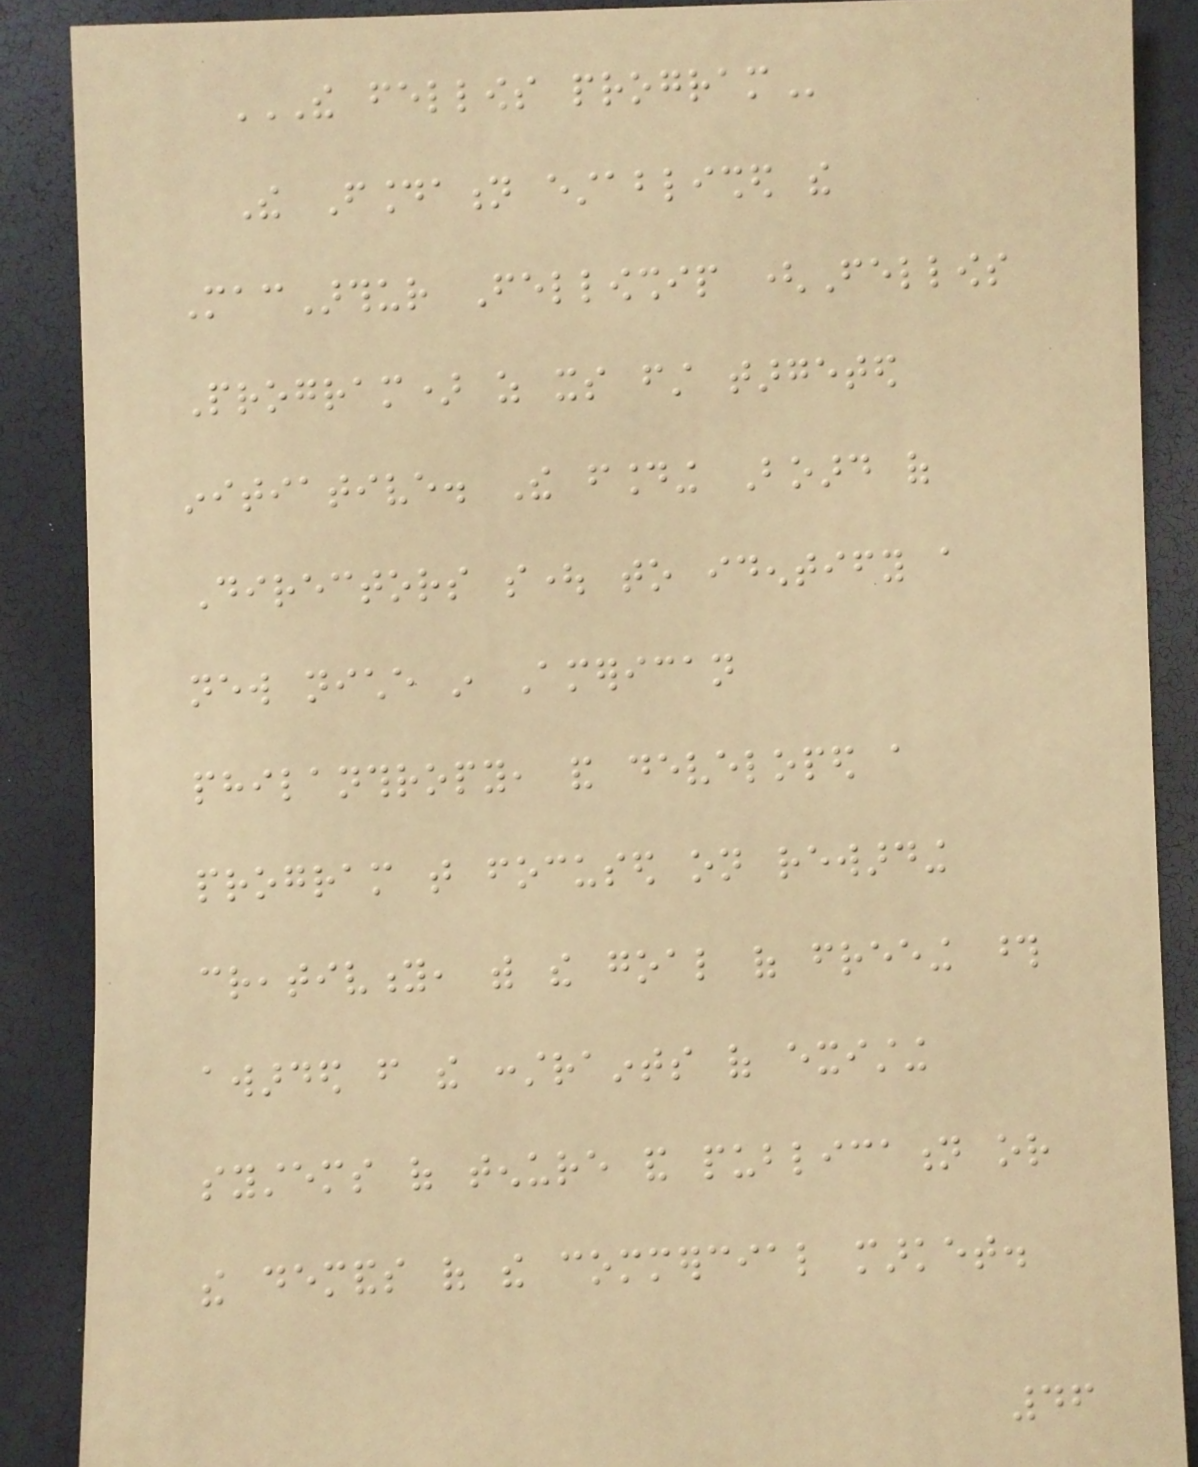THE FELLOWS PROGRAM
The Foundation established the
MacArthur Fellowship (Fellows
Program) as its first targeted
initiative. The founding Board of
Directors sought to identify a
new niche in American
philanthropy, and developed a
program that focused on rewarding
creativity, with the goal of freeing those
awarded from the constraints of existing
systems of tenure and publication or
the demands of the commercial market.
46
